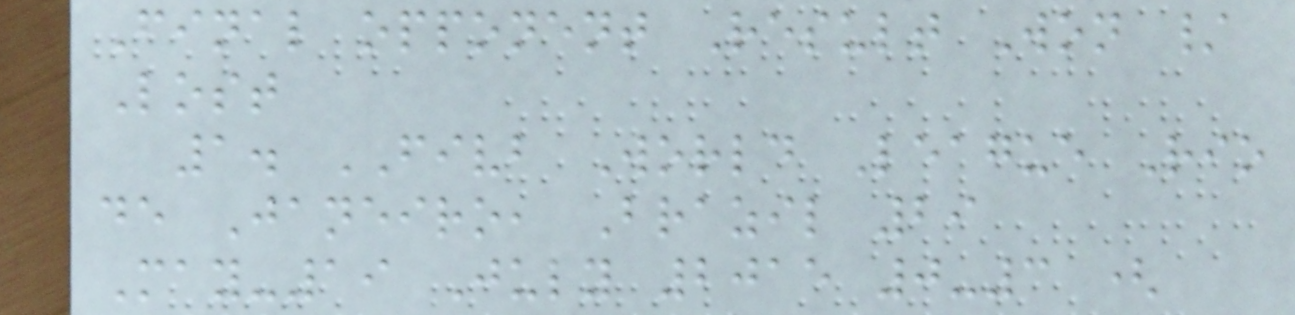Final opponent Result Won /
Lost
1. FIVB World League Rio
de Janeiro, Brazil 29
May-19 July 2015 0-3 (
